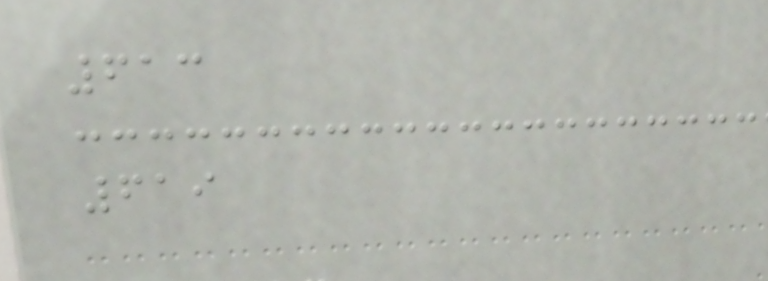613
619
